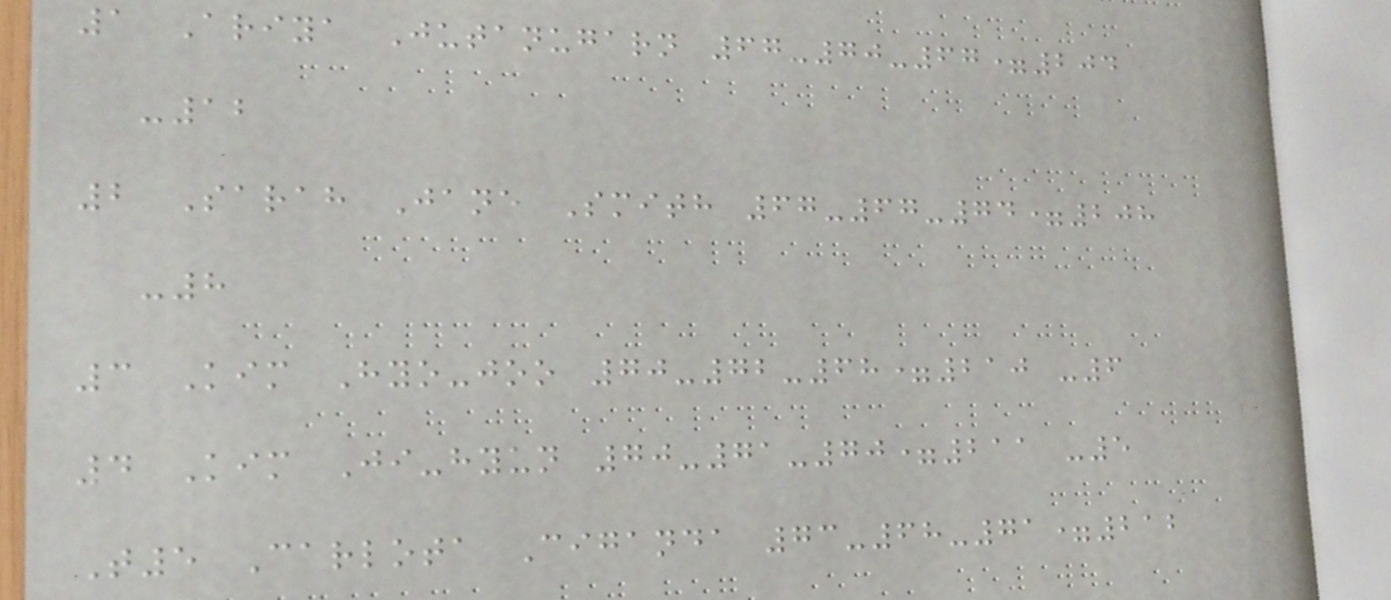1 Ariya Jutanugarn 67-70-67=204
-12
2 Sarah Jane Smith 67-67-74=208
-8
3 Kim Hyo-joo 70-72-68=210 -6
4 Kim Ji-hyun 70-71-70=211 -5
T5 Carlota Ciganda 73-68-71=212
